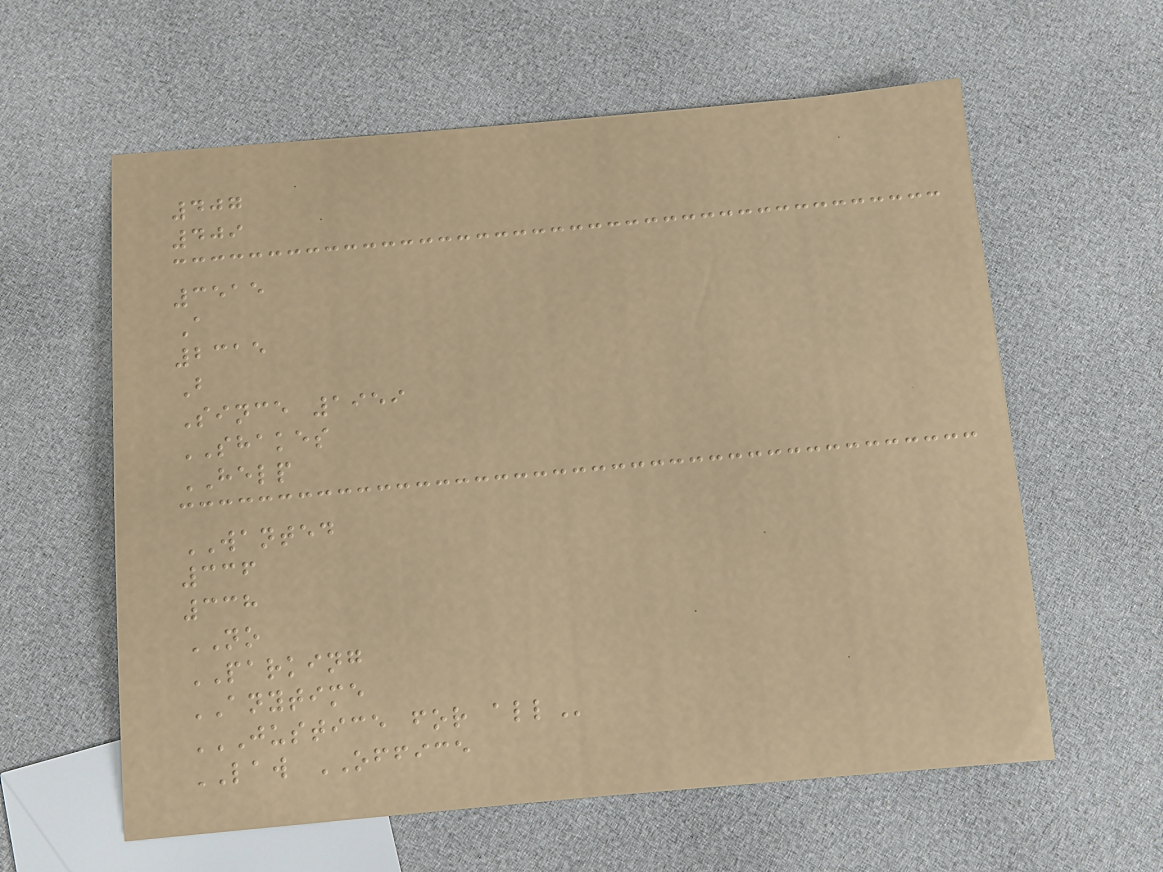407
409
3515
A
2315
B
Since 1959
SHAKES
HELP
WANTED
336
338
NO
PARKING
ANYTIME
JUSTICE FOR ALL
LAW OFFICE
